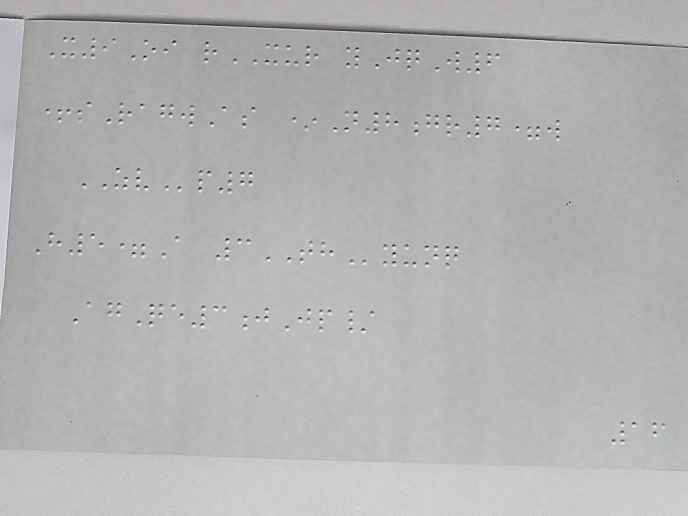X9Oi rXUR yJqW6
+sRagwAs *N8gr7=w
ZVp7
H5=A 3THyunq
AgQe3jJp/
16
